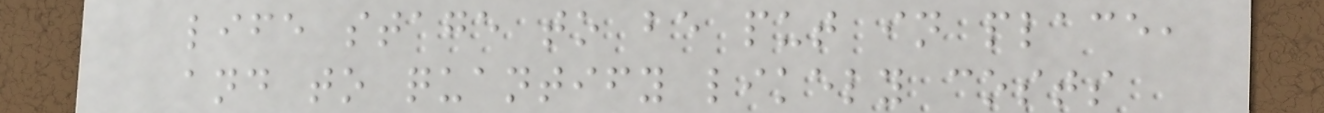life stage to be put in place,
and to quantify likely costs
